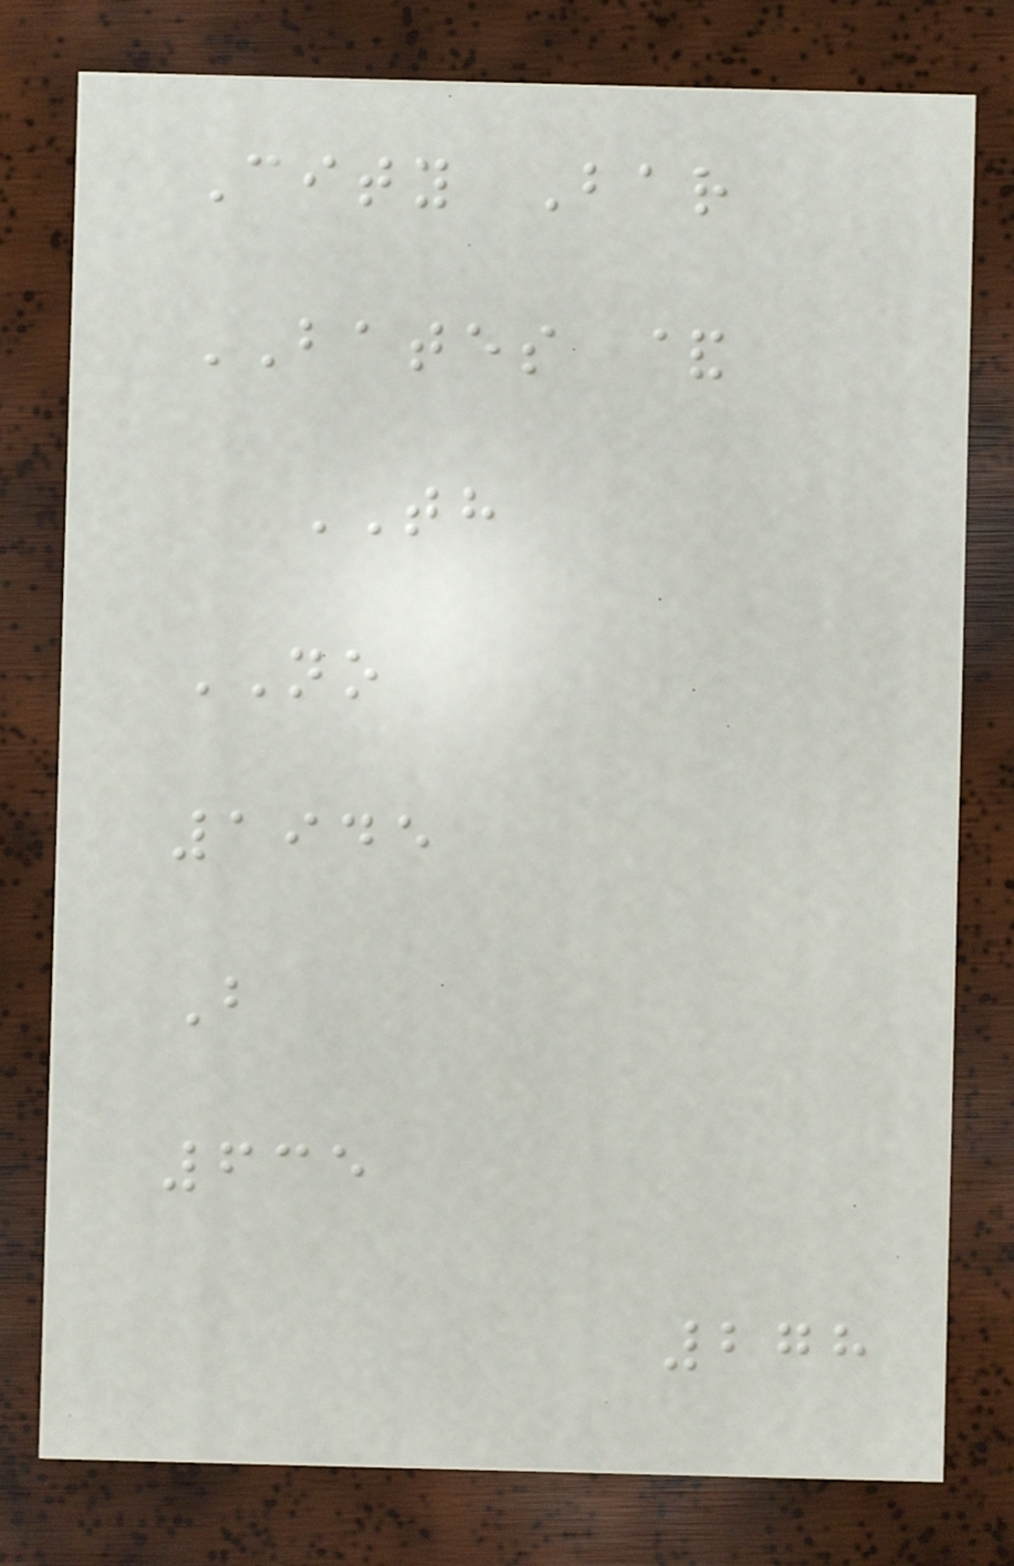City Bar
BATES &
TH
NO
1945
B
635
278
